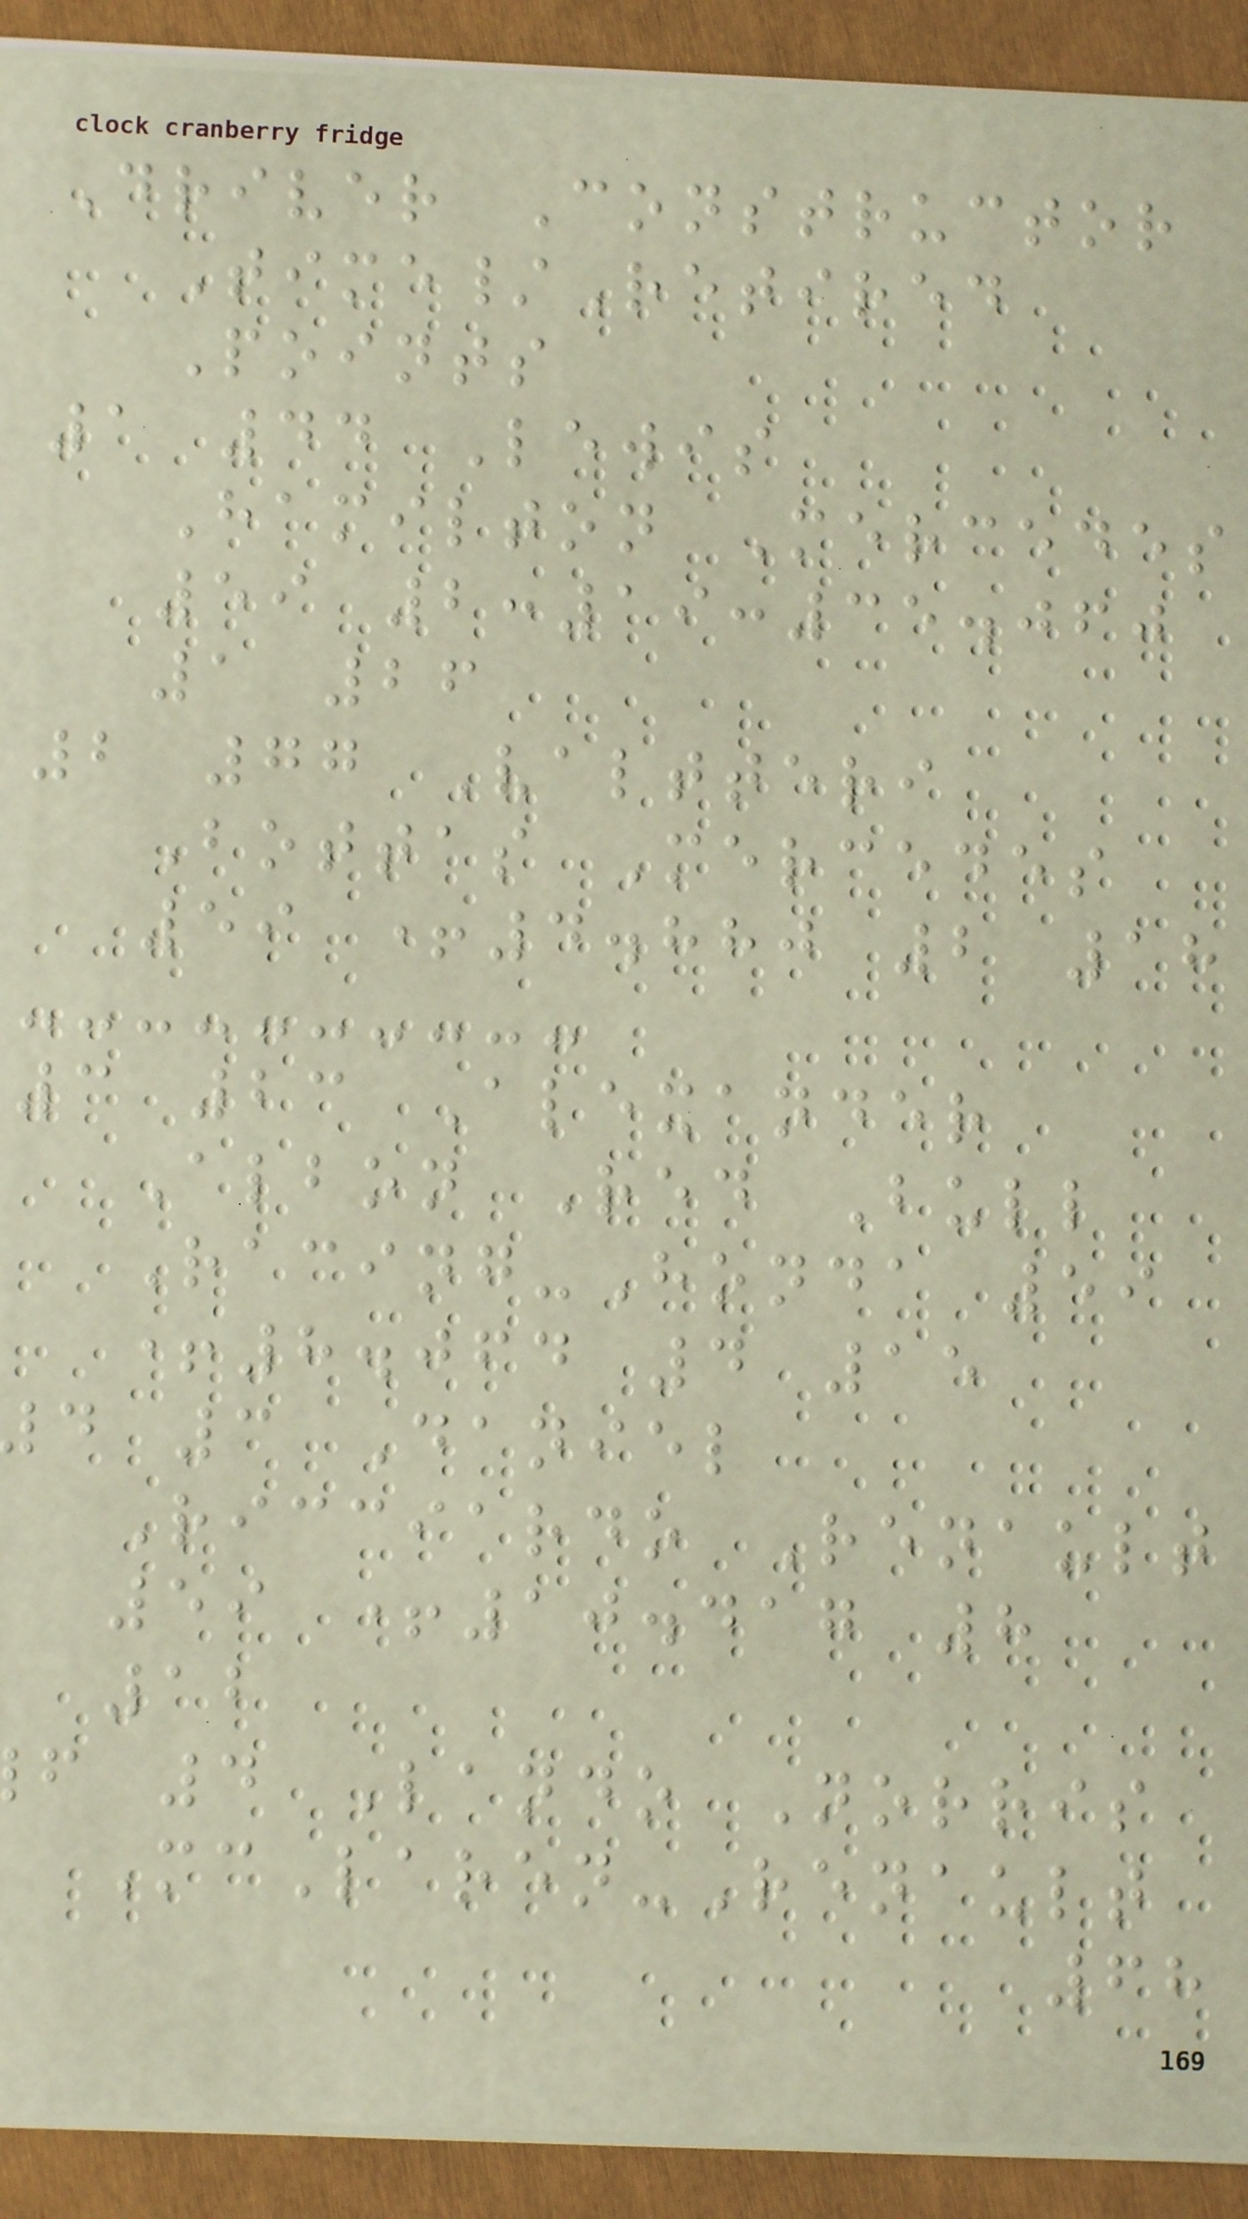Driver Constructor
Time/Retired
Points
1 44 Lewis
Hamilton Mercedes
59 2:19:35.060
1 26
2 77 Valtteri
Bottas Mercedes
59 +4.880 2 18
3 23 Alexander
Albon Red Bull
Racing-Honda 59
+8.064 4 15
d 3 Daniel
Ricciardo Renault
59 +10.417 8
12
f 4 Lando Norris
McLaren-Renault
68
